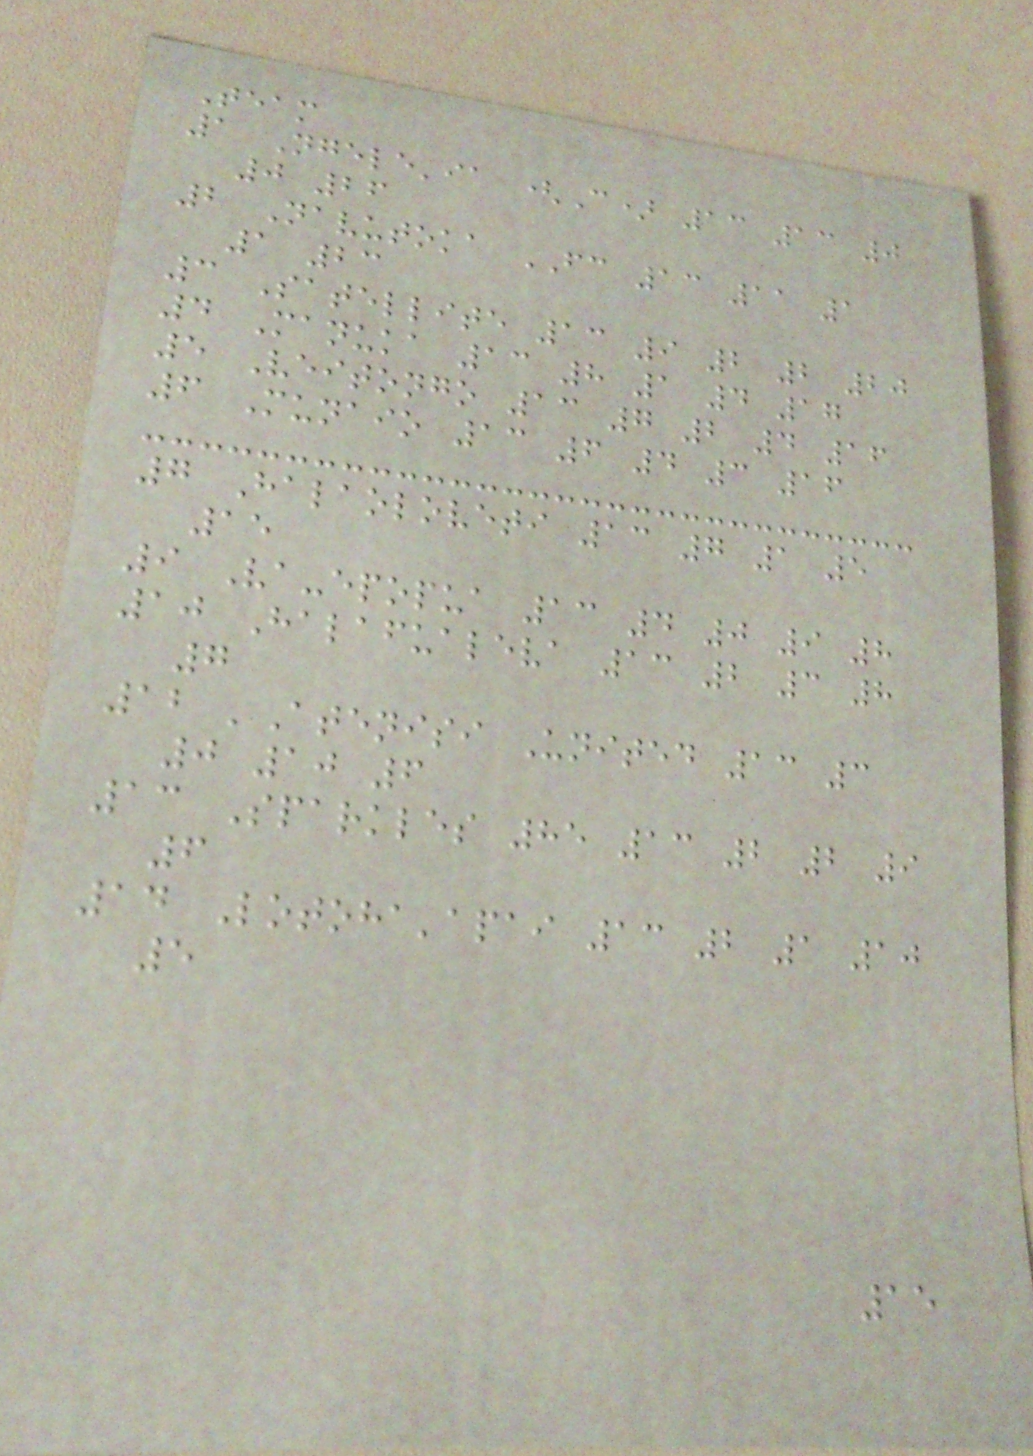Team
1 Ngele'ia (C) 13 13 0
0 26
2 Navutoka FC 13 11 1
1 23
3 Satellite 13 9 2 2 20
4 Manuka 13 8 1 4 17
5 Veitongo 13 7 2 4 16
6 Munaio 13 6 4 3 16
7 Halaoloveti 13 7 1 5
15
9 Va-epopua 13 4 0 9 8
10 Halafualeva 13 2 3 8
7
12 'Atenisi United 13 3
0 10 6
13 Sparkles 85 13 2 2 9
6
14 Lotoha'apai 13 2 1 10
5
15
